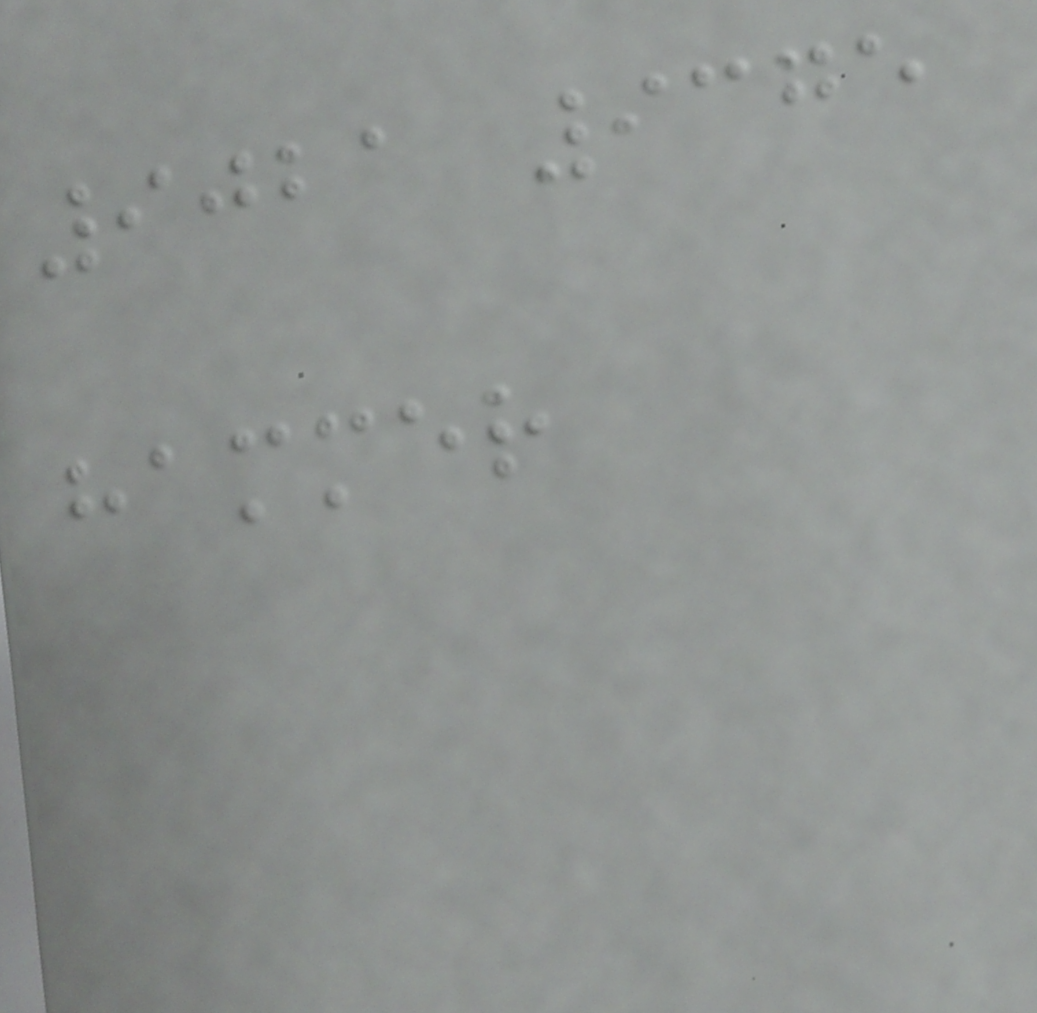9021 9375
hammer
